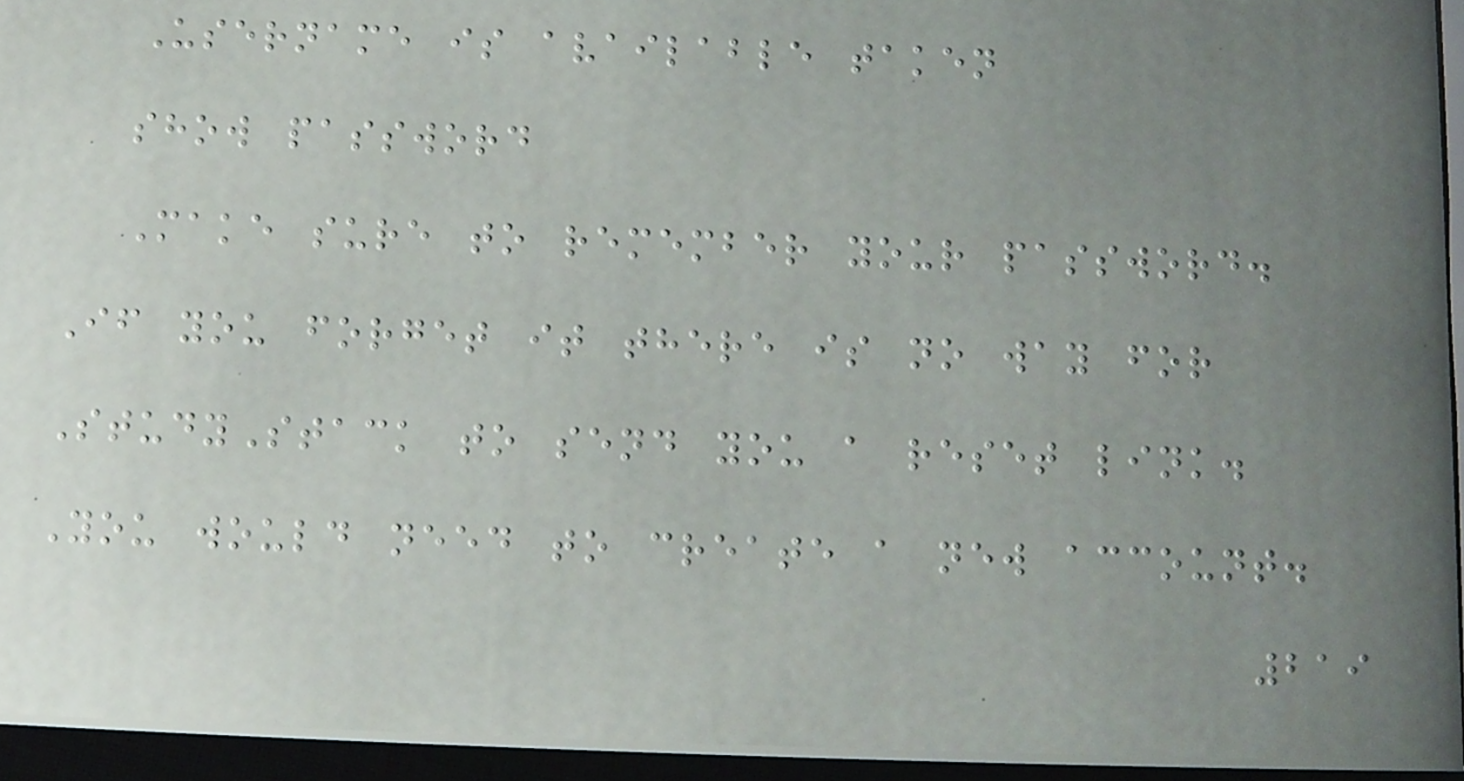Username is available taken
show password
Make sure to remember your password.
If you forget it there is no way for
StudyStack to send you a reset link.
You would need to create a new account.
219
